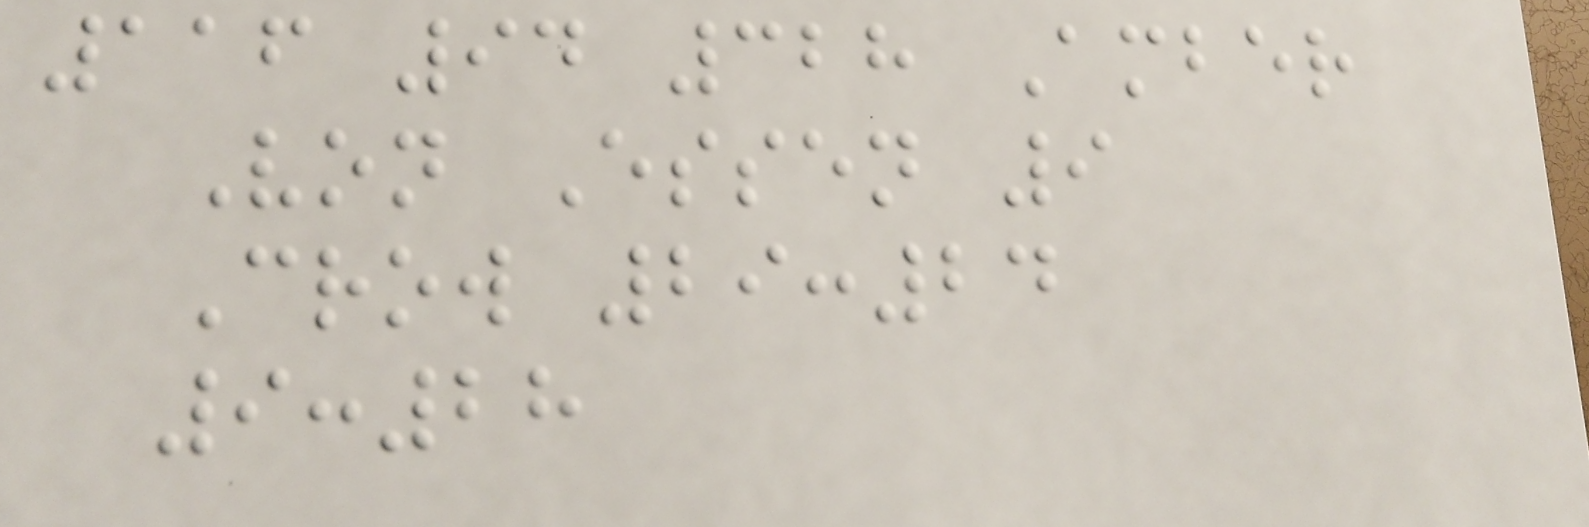116 94 328 Amber
Von Essen 9
Crow 29:24
9:28
